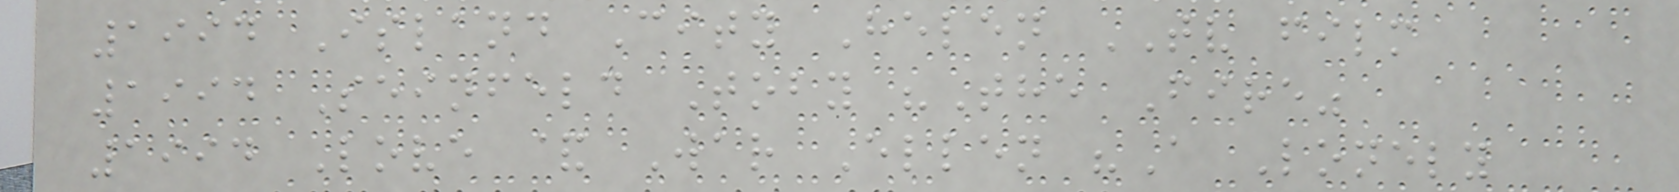1994 Island City Helen TV film
1994 Seinfeld Toby "The Fire"
1994 Love & War Ellen "A Lonely
